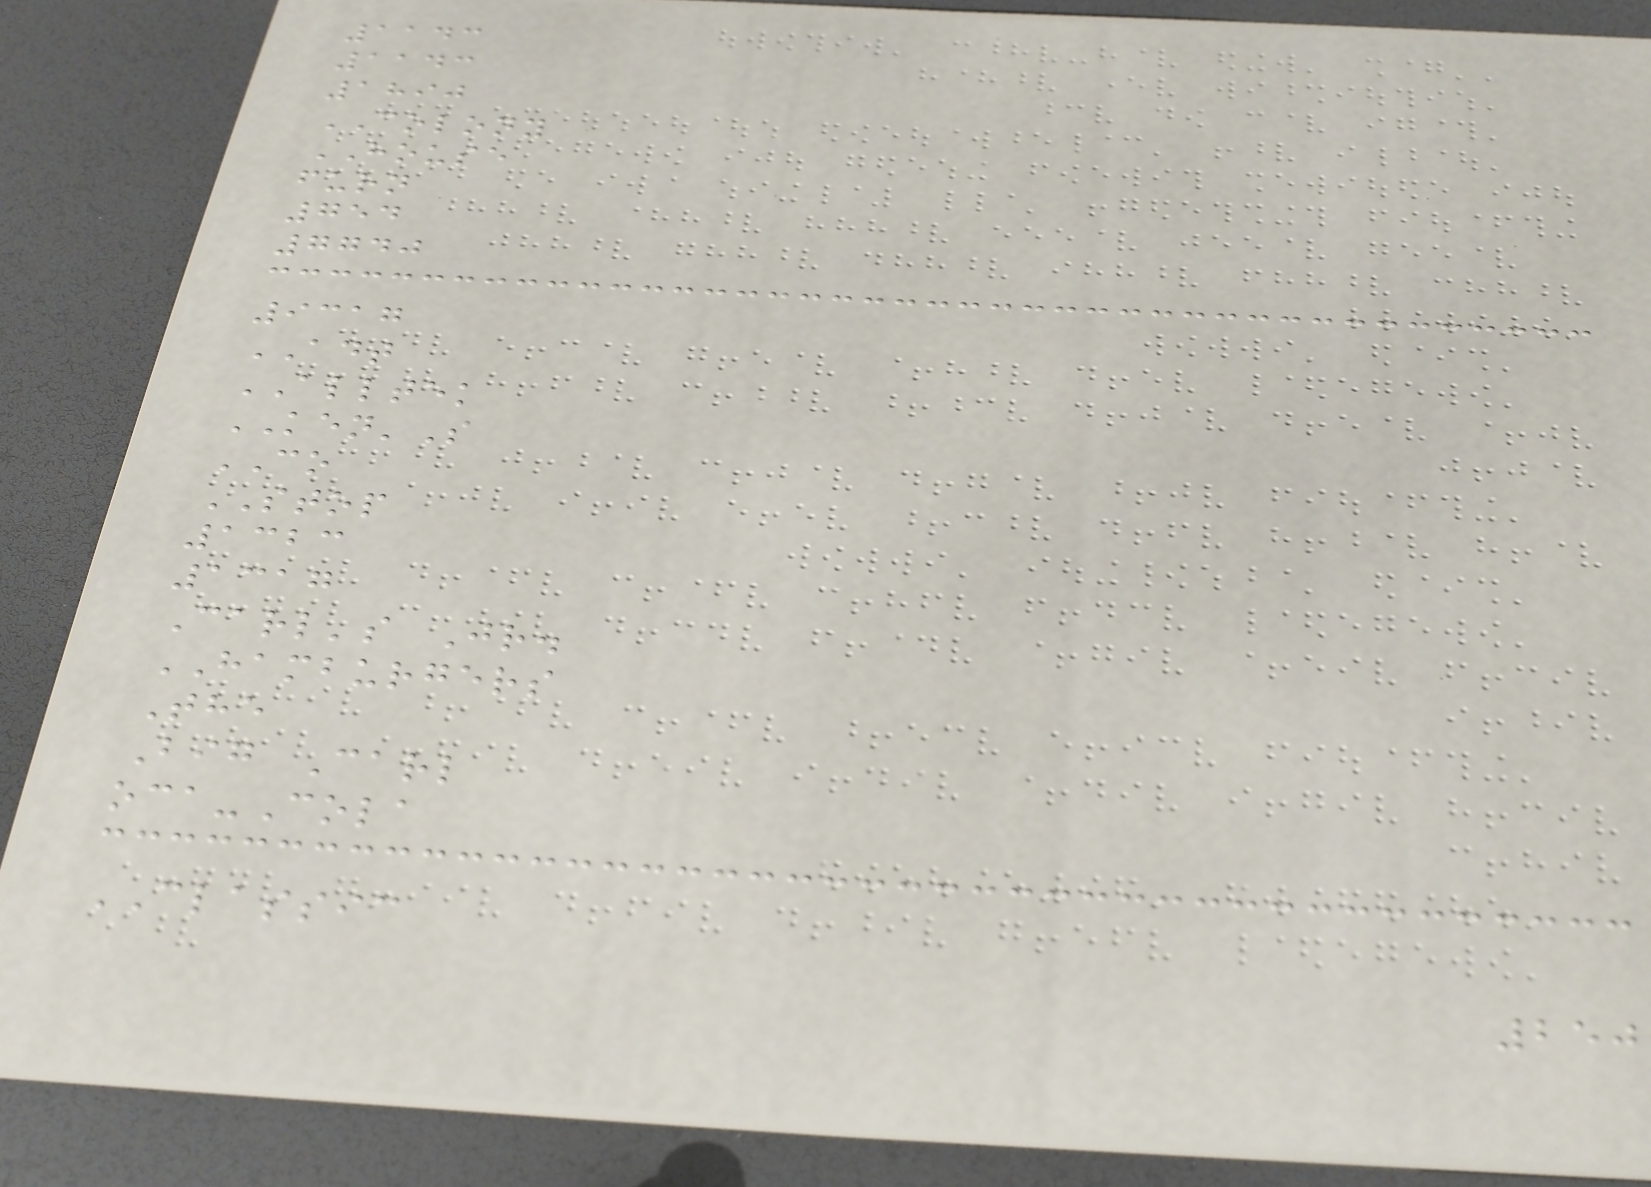1143
1143
1890
COLONY
HOUSE
furn
754
7740
9317
ADT
ALLTEK
KEN'S
CO
STOP
1323
1317
Carl's Jr.
HAMBURGERS
The
Big Carl
oca-Cola
CLASSIC
250
